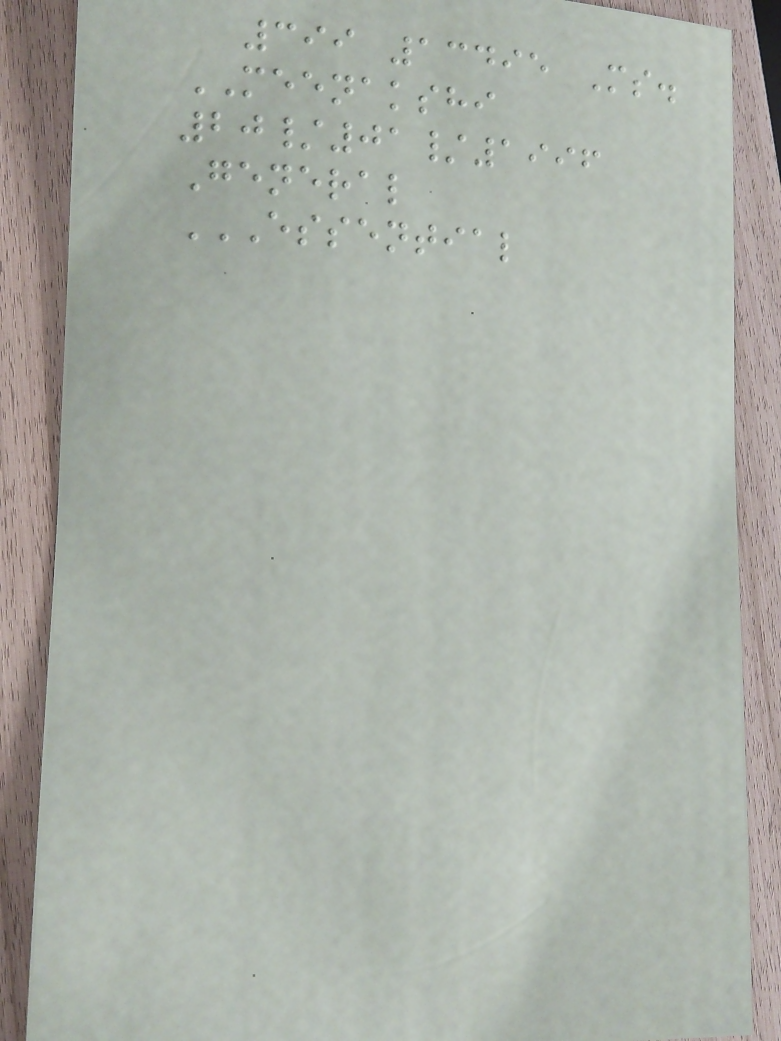399 13495 Ms.
MEENAKSHI
20/01/1996
General
ESSENTIAL
